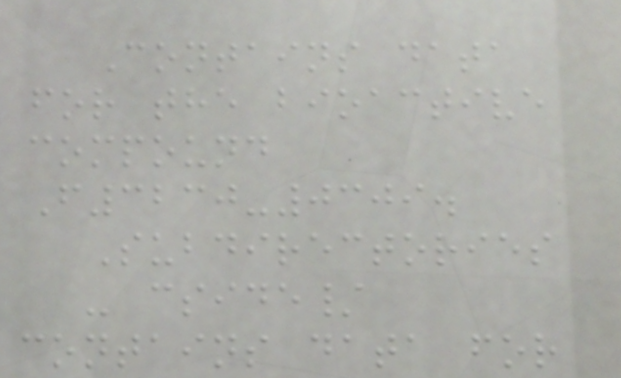Contains data
for the bioactive
compound
F3230-0309.
Subdirectories
- cside/
contains data for
